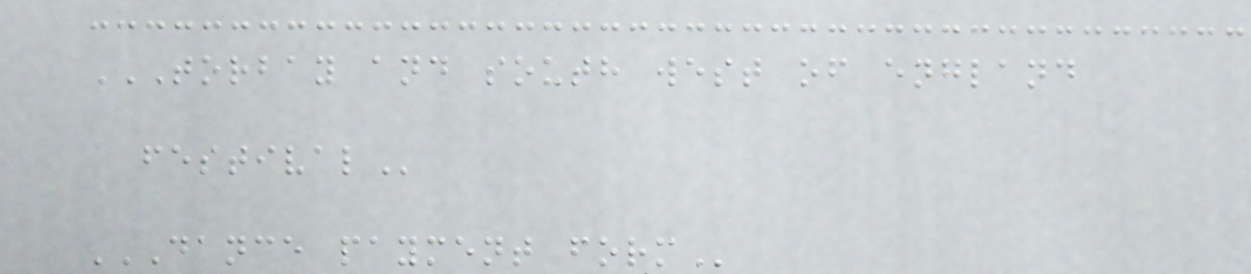TORBAY AND SOUTH WEST OF ENGLAND
FESTIVAL
DANCE PAYMENT FORM
